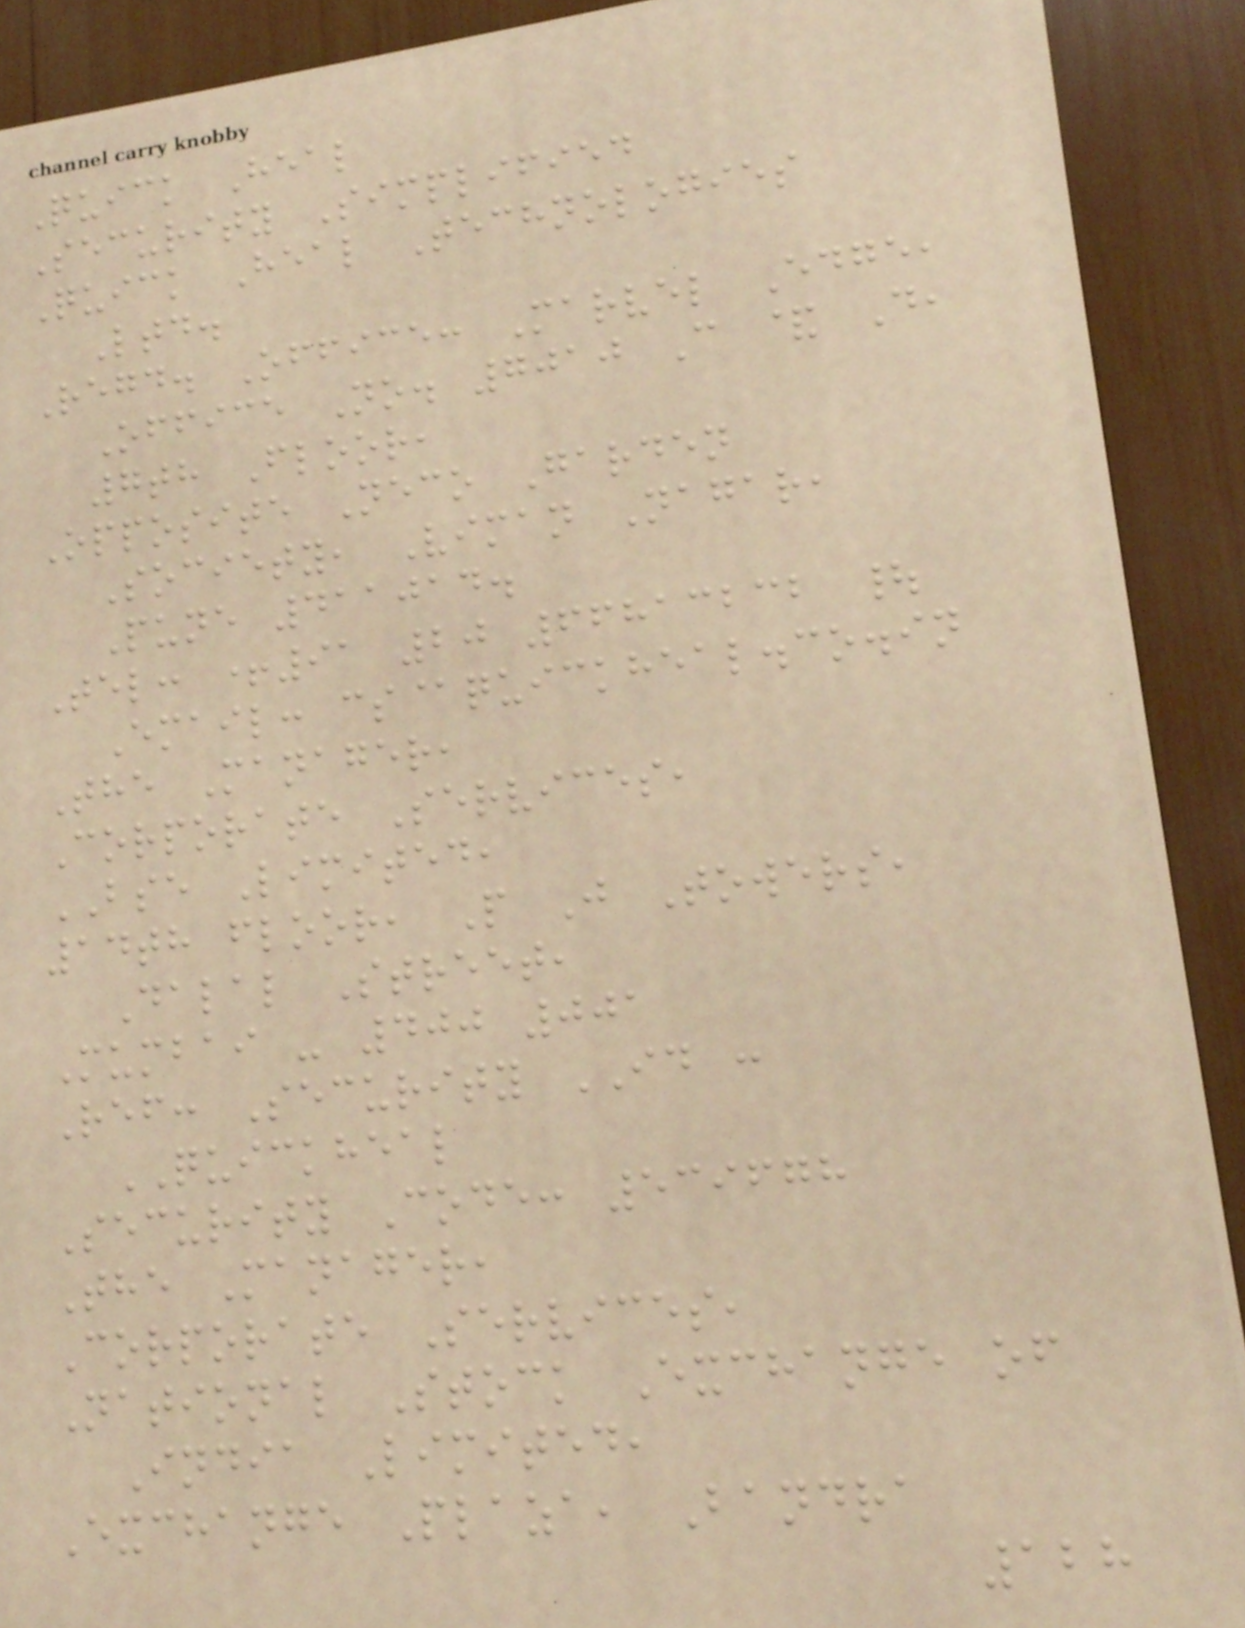Quick Heal
Security Simplified
Quick Heal Technologies
Ltd.
Regd. Office: Marvel Edge,
Office No. 7010 C & D,
7th Floor,
Opposite Neco Garden
Society, Viman Nagar,
Pune 411014.
Tel: +91 20 66813232 |
Email: cs@quickheal.co.in
The Manager,
Corporate Services,
BSE Limited,
14th floor, P J Towers,
Dalal Street,
Mumbai - 400 001
Ref: Security ID :
QUICKHEAL
Security Code: 539678
The Manager,
Corporate Services,
National Stock Exchange of
India Limited,
Exchange Plaza, Bandra
128
